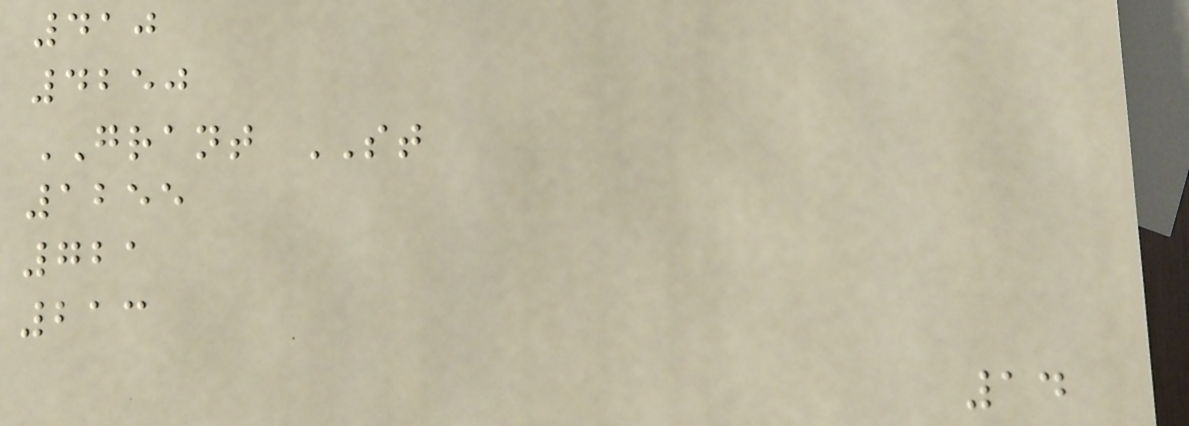410
4250
GRANT ST
1255
721
213
14
